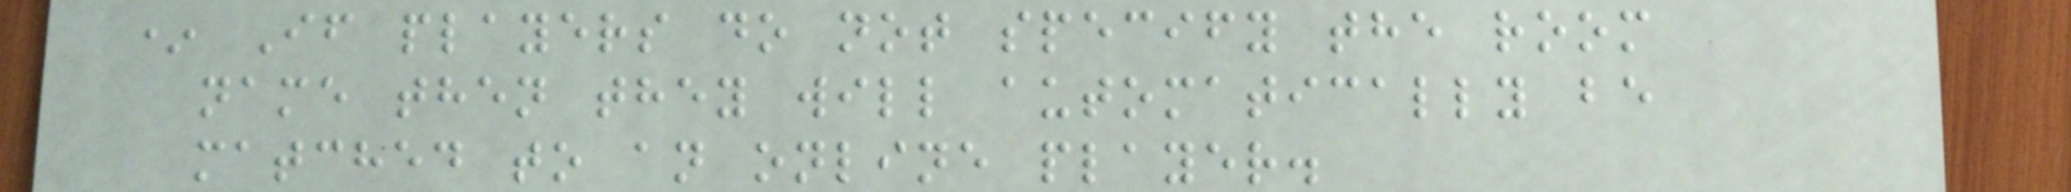* If players do not specify the room
name then they will automatically be
matched to an online player.
